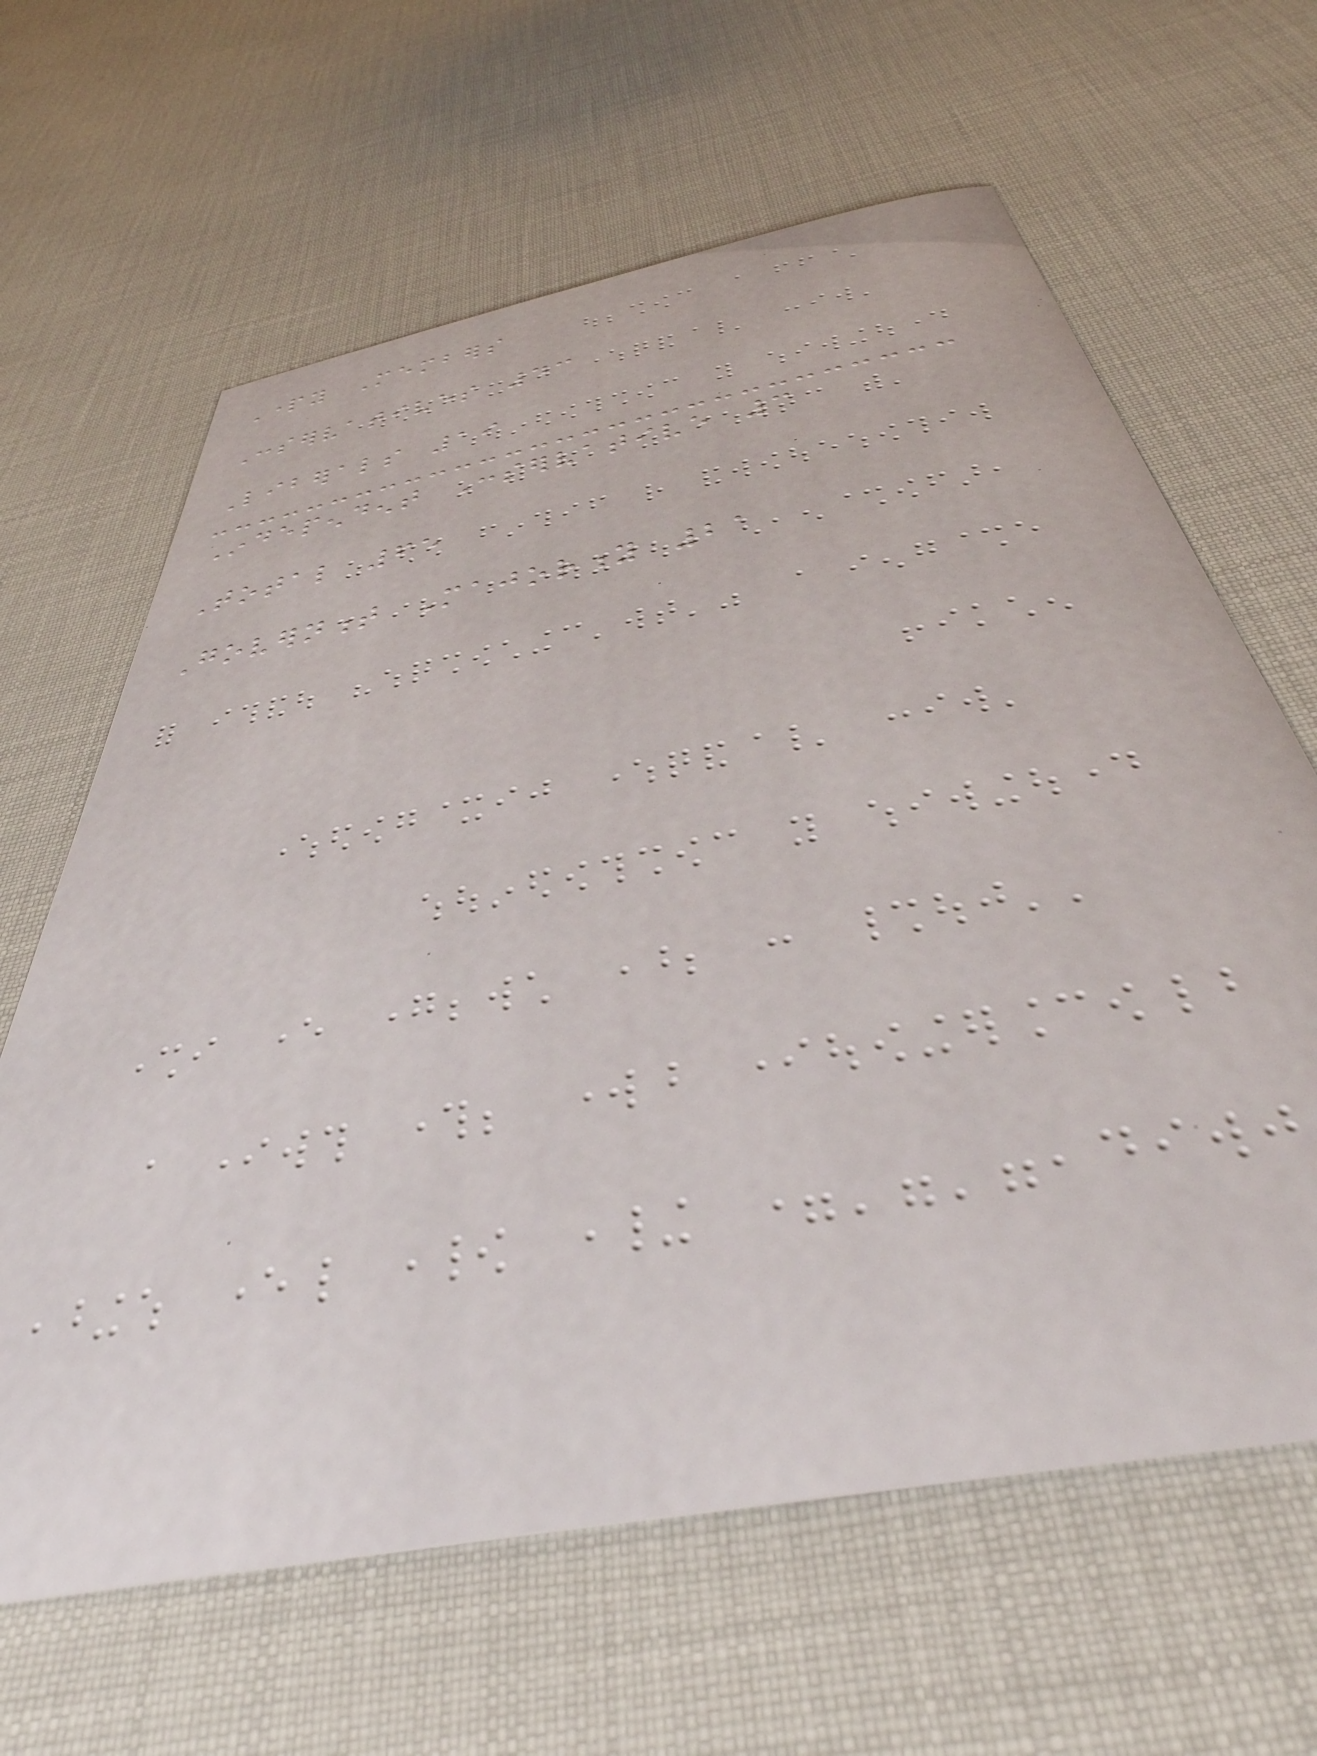Party Members
Conservatives 43
Liberals 19
Independent Conservative 3
Total 65
Government Majority 21
